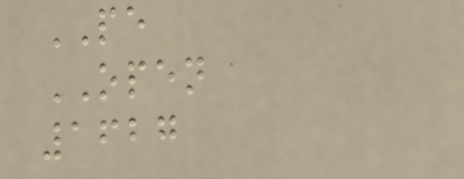PE
OPEN
1627
